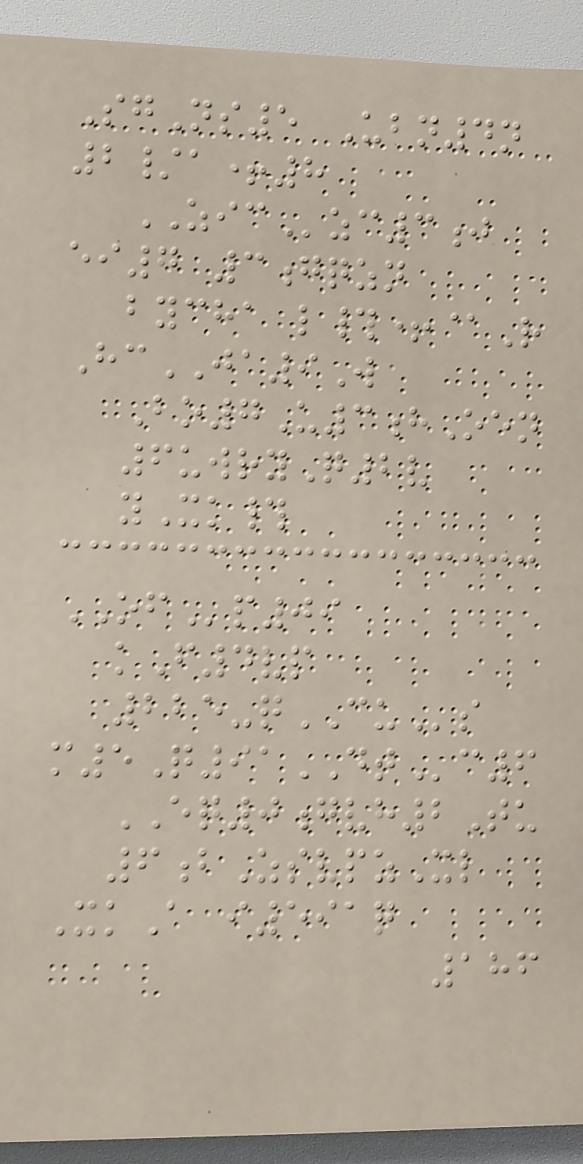SgNs5 Ubn4n
2/a+8
ZICzc3j
ei7 3gqzn
bycha l#+@R
HcJA9W
Bo7U3hOen
6uwryQ2v
yXk#
OFp09
kF4vp
225-qCUs
m5Q91DTc6
EQ0gvh2Tu
6bZsvpzXl
XkA i591q
186
